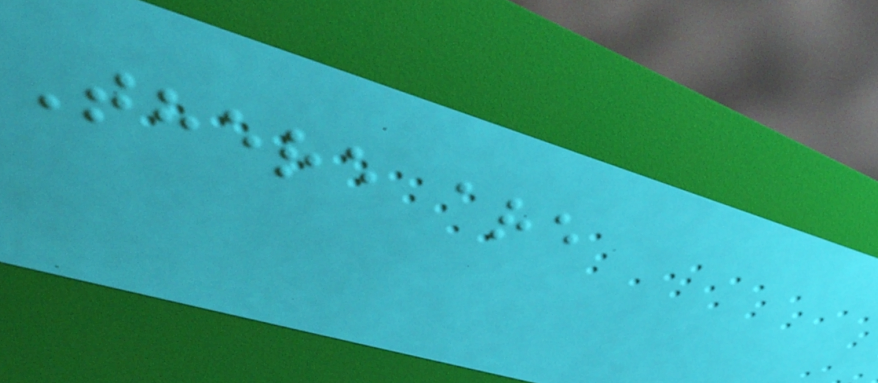There are
